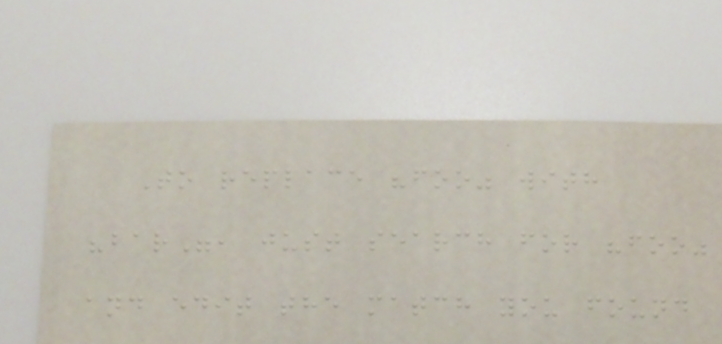To replace "foo" with
"bar", just search for "foo"
and edit the match you found
